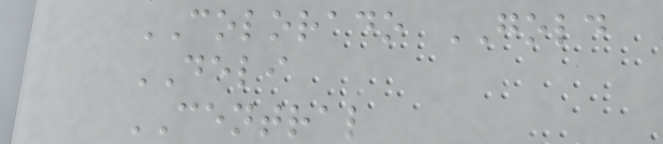COLORADO GOLD
DELI
CENTRAL
